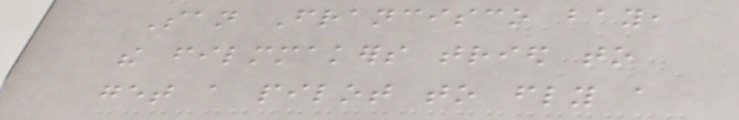San Francisco bay,
the filmmakers tried to
get a pilot to fly a
